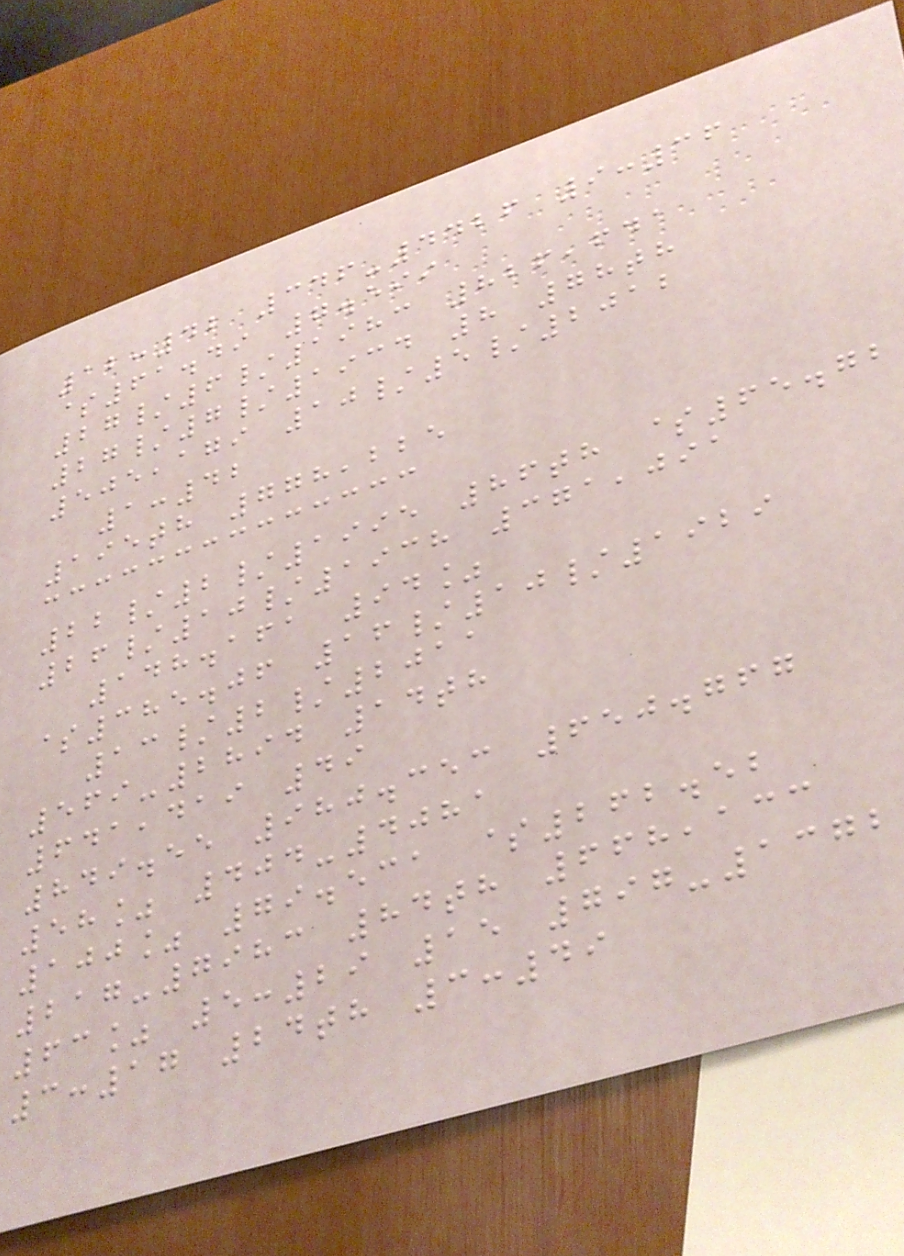12:42 346-4426 9:36
$61.49 7.599
27/6/1983 826,641
27/7/1934 8 78th
505,179 10/5/2012
1:42
195th 778,225
22/2/1995 86th $65.72
26/10/1938 371,091
148.161 94%
$385.06 16/10/1929
13/2/2011
569-2894 14th
641,419 49
849.55 980.353 650.767
58% 404-4081
100% 79.531 $262.52
217-7983 84th 668,133
63% 5:29 15 797-1372
3:17 24th 3:49
